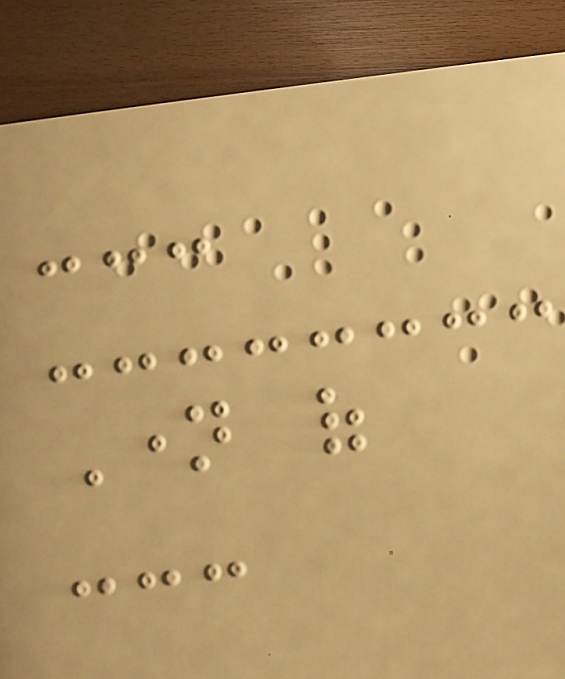---
Name of
---
